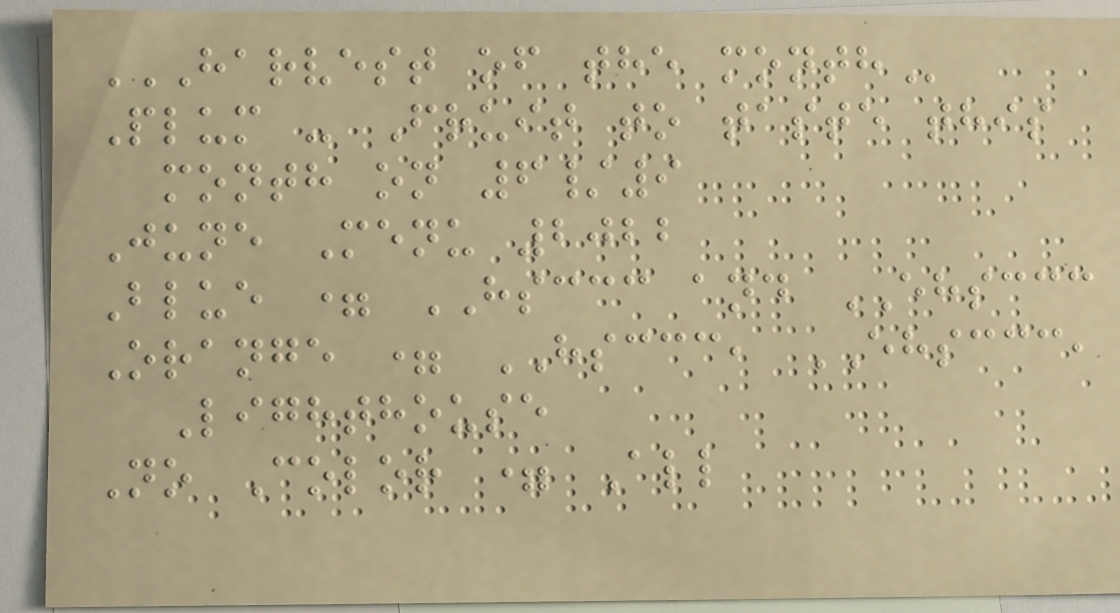HARVEST OF THE MONTH
Plum - Fruit to taste this
month on 6/9
June Menu 2022
Blue = HSCCC and EHSCCC
Orange = HSCCC, EHSCCC,
Lighthouse
No Color = All
